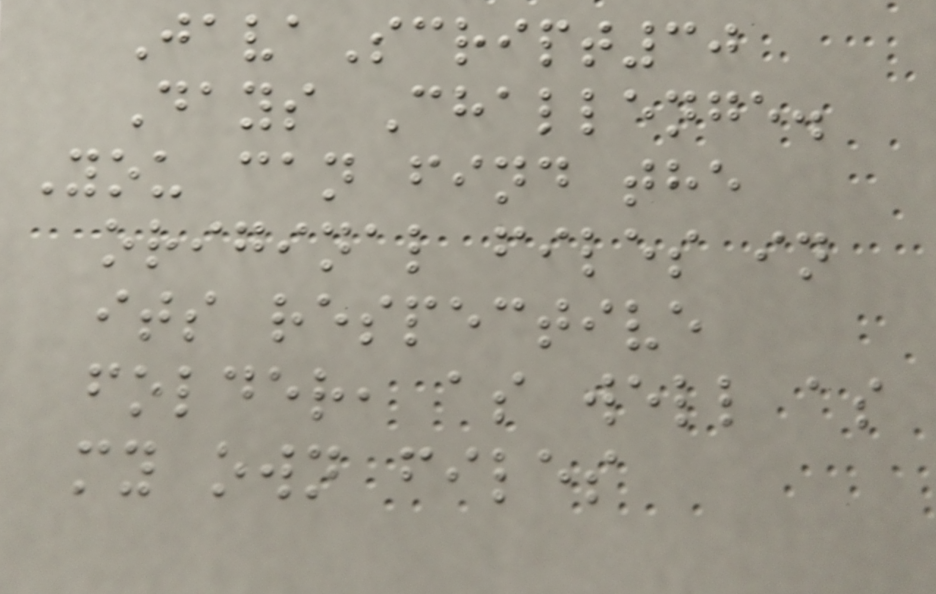JavaScript30
Days Challenge.
You can find the
original files in
its respective
folder, as well as
my own files
